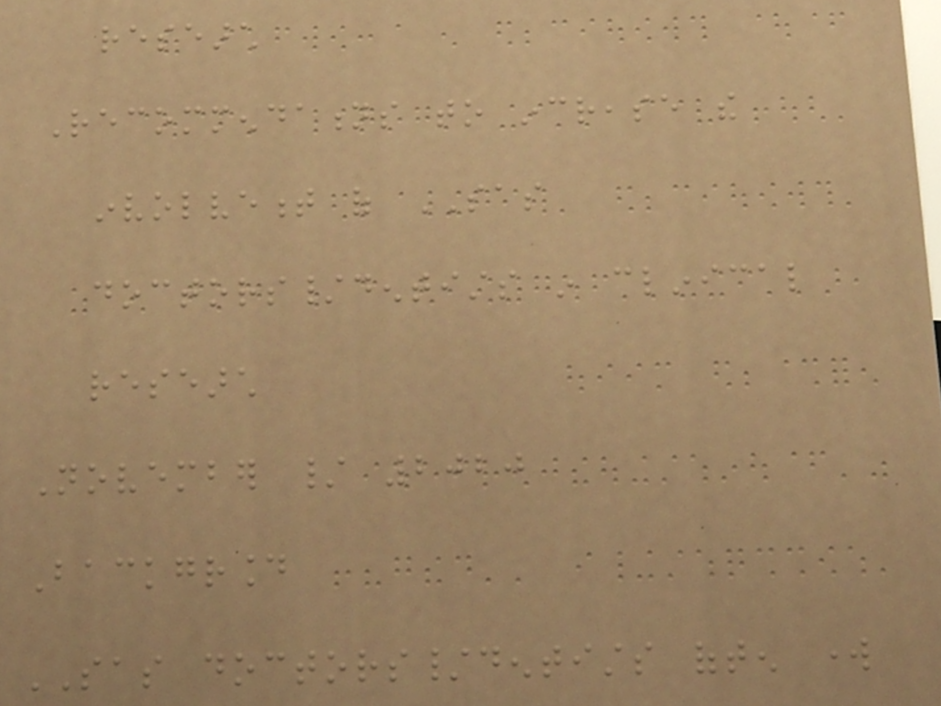research
Recommendations to increase the
involvement of SAS
doctors/dentists in clinical
research
November / 2020
Background
SAS doctors/dentists often work
